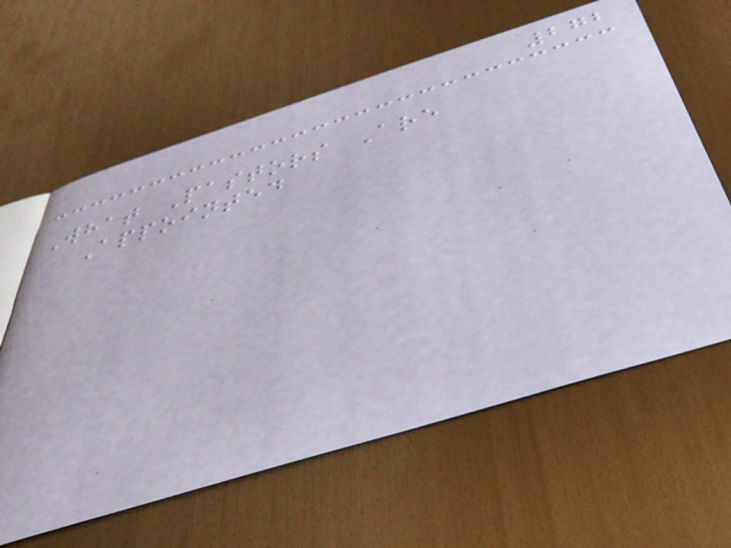272
What Pastors Are
Appointed
